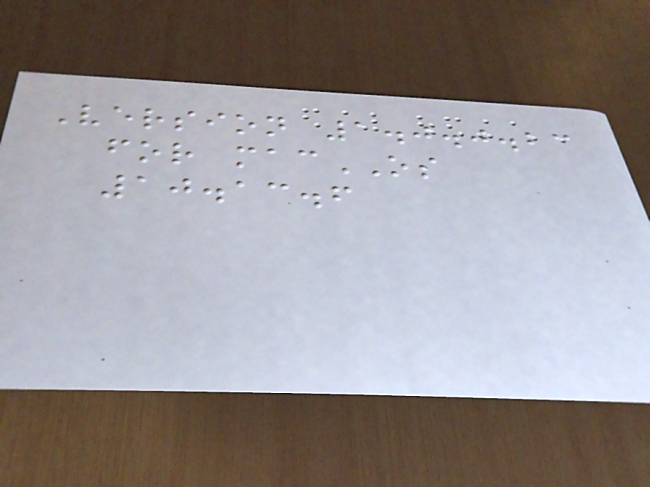Version 1.0.0.23
for macOS
10.13.6
